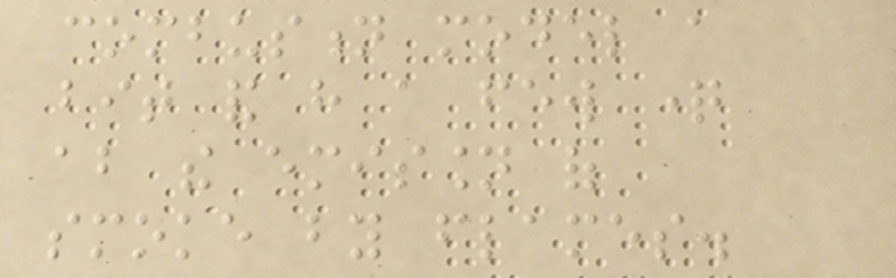combustion model a
bit and have a few question
about the emission of
smoke by flames.
